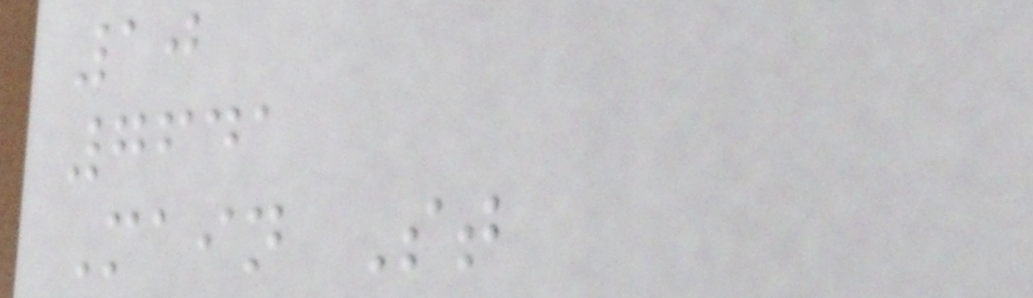10
7641
Main St
